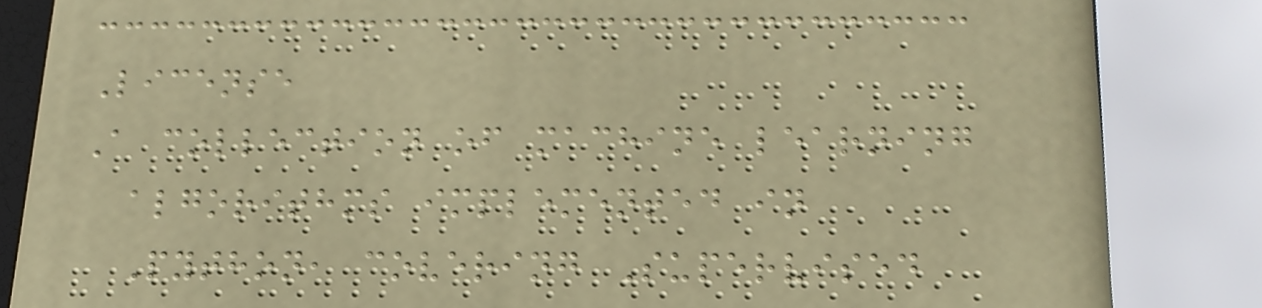License
A collection of machine learning
algorithms implemented in
Python, covering Supervised
